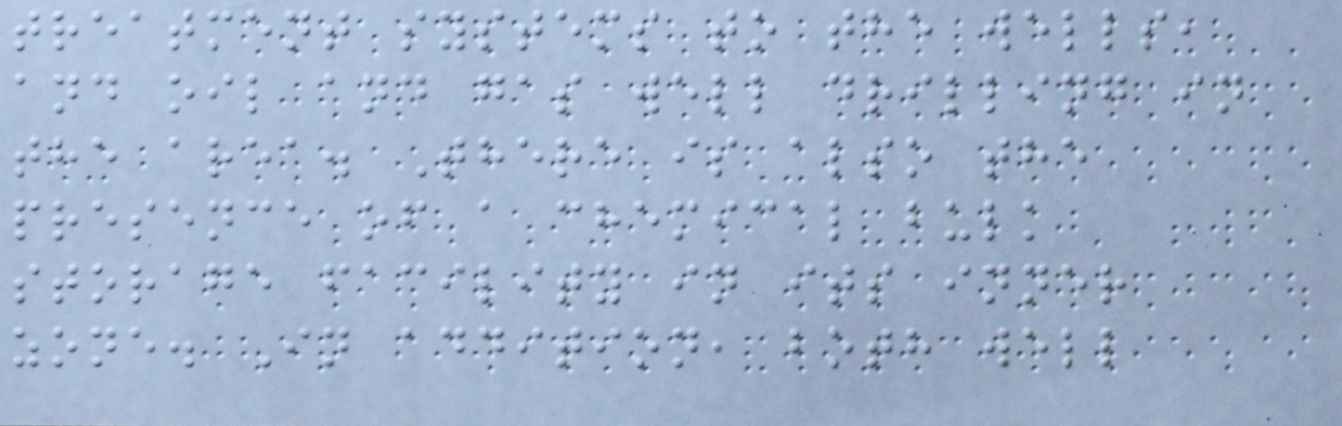treatment systems to the wells,
and oil and gas well drilling in
the area. There is also the
presence of a chemical bulk
storage facility in its inner
zone. In addition, both well
